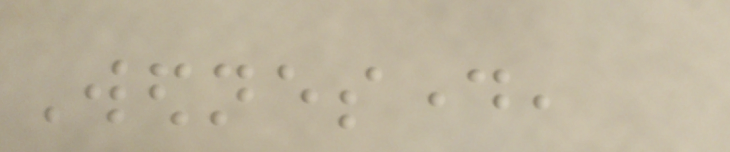Wednesday,
